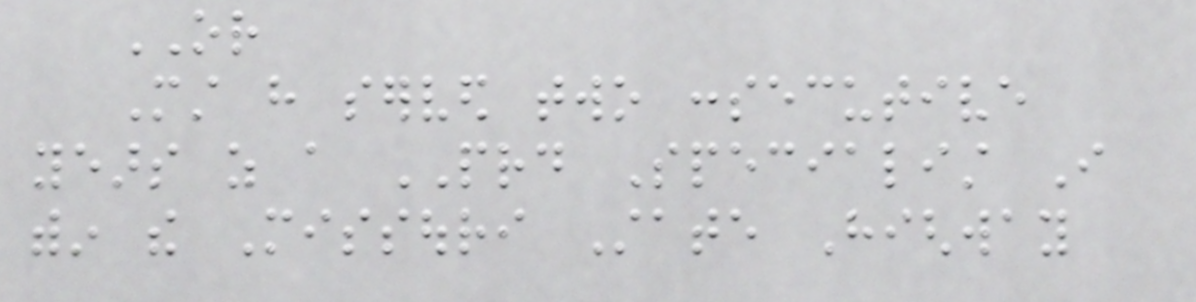OR
Must have served two consecutive
years as a PRD Specialist I
within the Missouri State Highway
